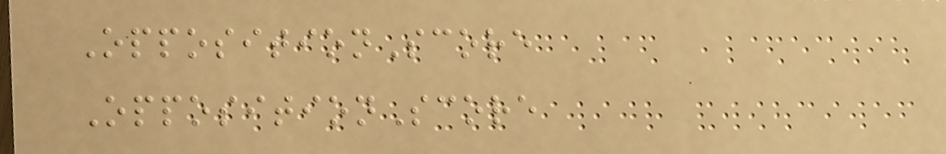OppositionScore
OppositionScore
